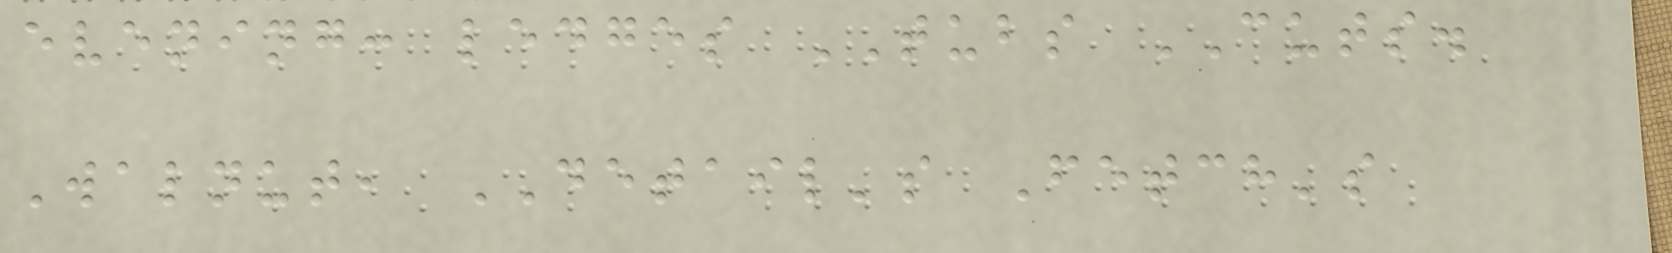evening: ledges TUBS CUTS.
Walnut, DETAIL's Fetch's
